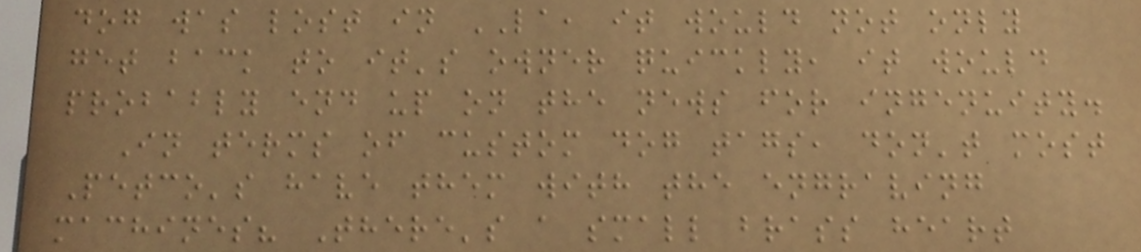dog was lost in LA, it would not only
get back to it's owner quickly, it would
probably end up on the news for ingenuity.
In terms of custom dog tags, don't most
Petco's have them with the engraving
machines? There's a small brass heart
